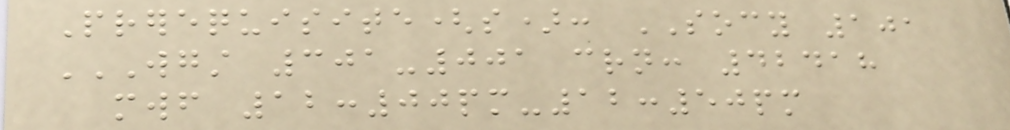Prerequisite(s): SOCY 101
WGST 301-001 CRN: 42418
MWF 12:00PM-12:50PM
